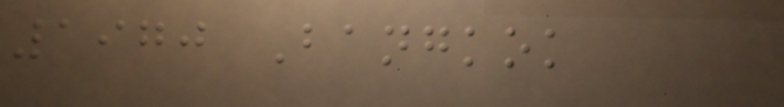1970 Bangkok
